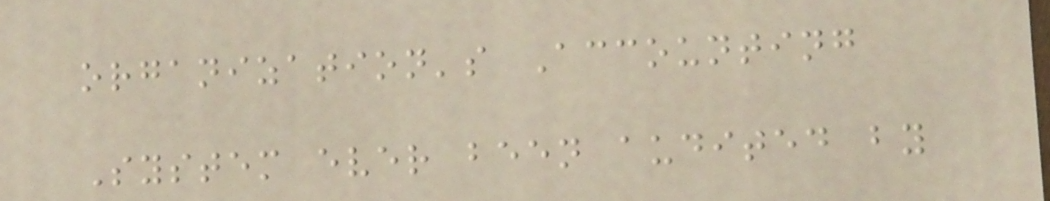organization's Accounting
System ever been audited by
